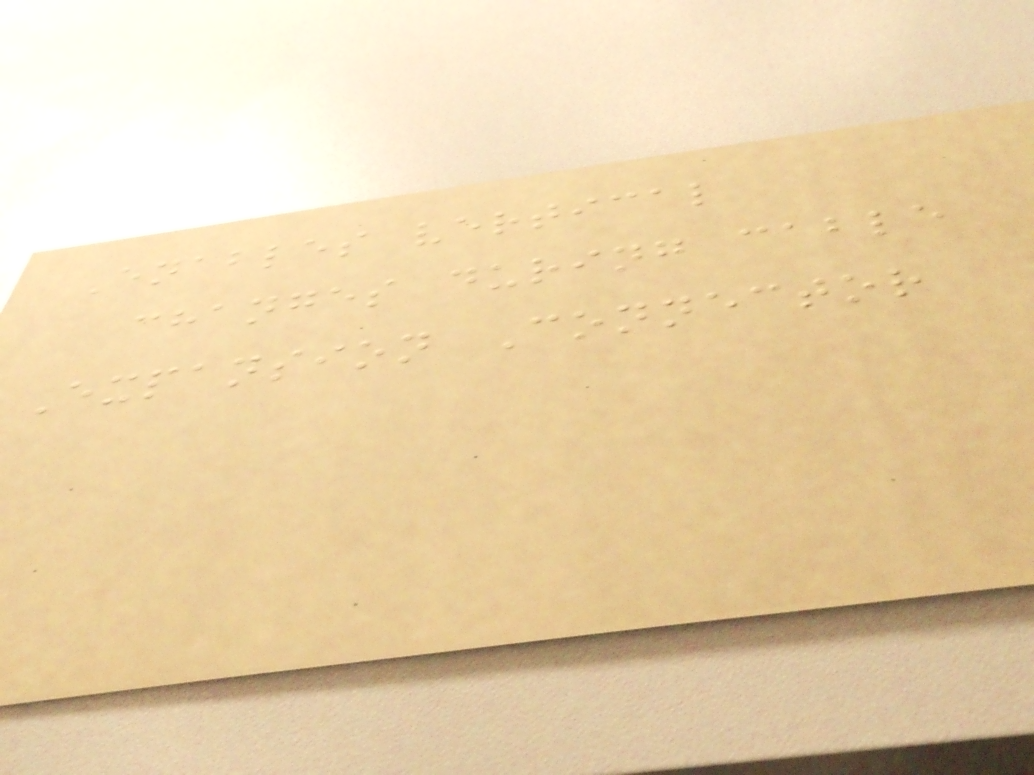Enables vertical
changes during cable
Expansion Connector
